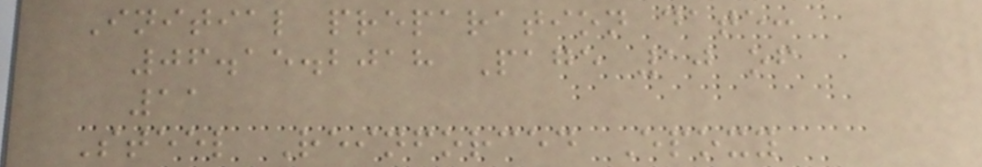Initial preparation date:
06.15.2018 Page 10 of
11
Steel Reinforced Epoxy
